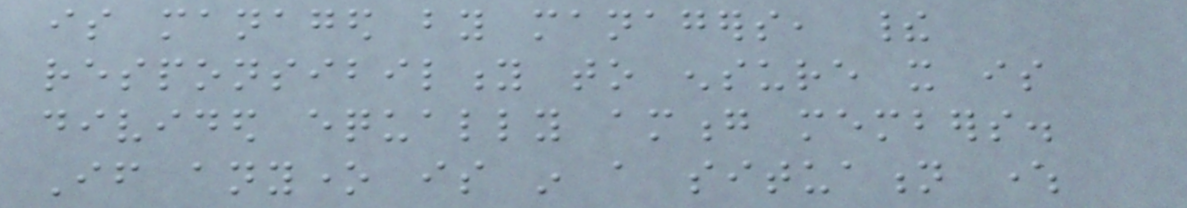is managed by managers, their
responsibility to ensure it is
divided equally among members.
If anyone is in a situation where
